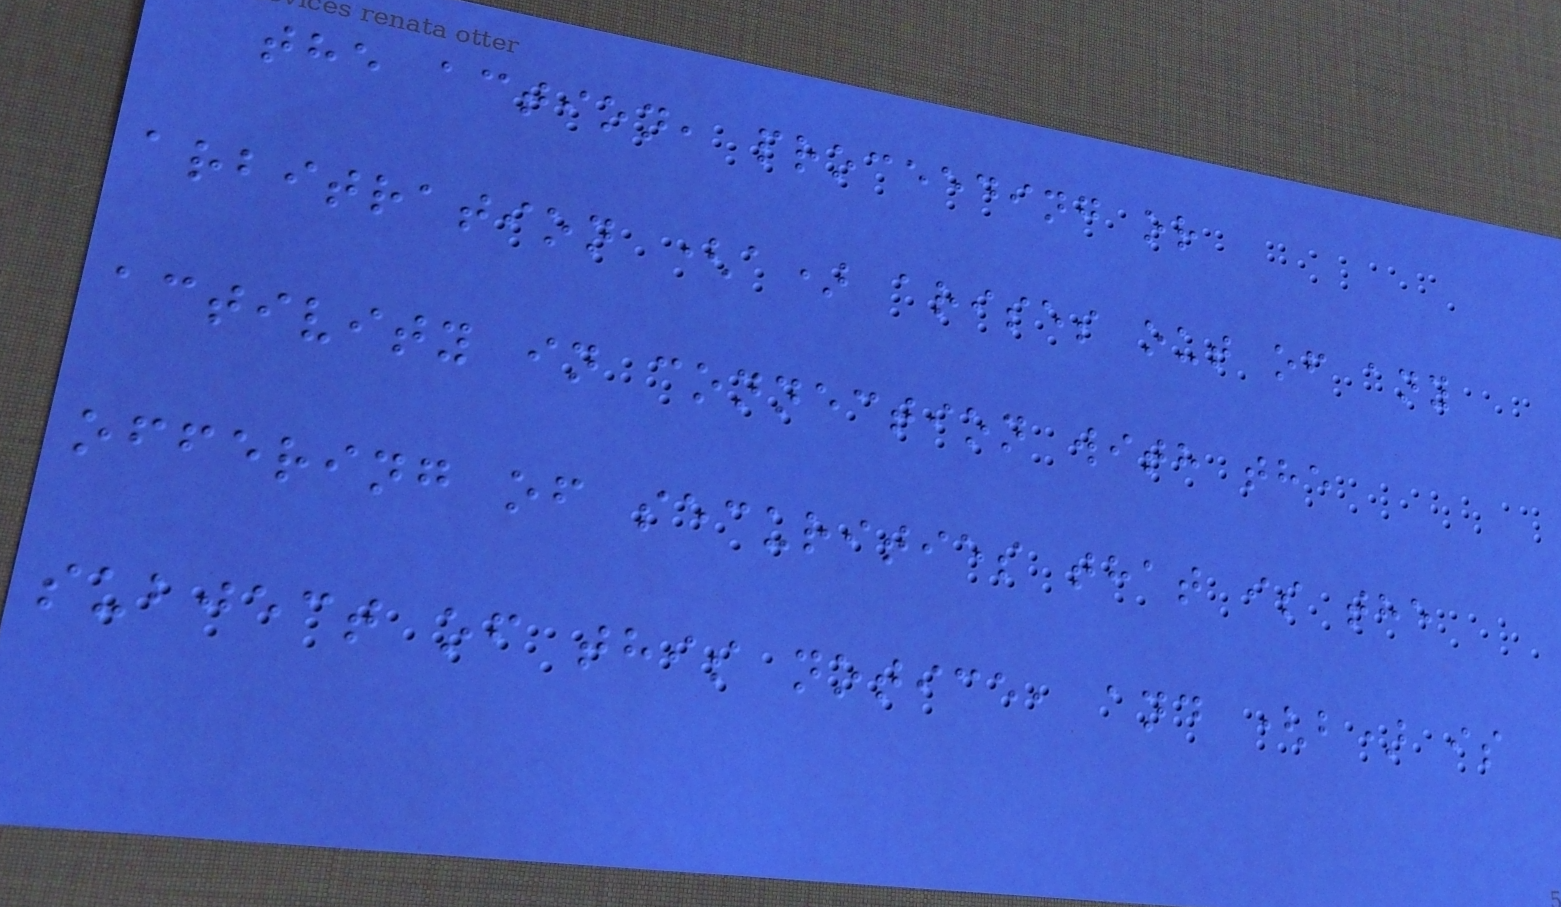the action, proceeding or
arbitration (a) arises out of any
activity in connection with the
offering of securities that is the
subject of this notice, and (b) is
